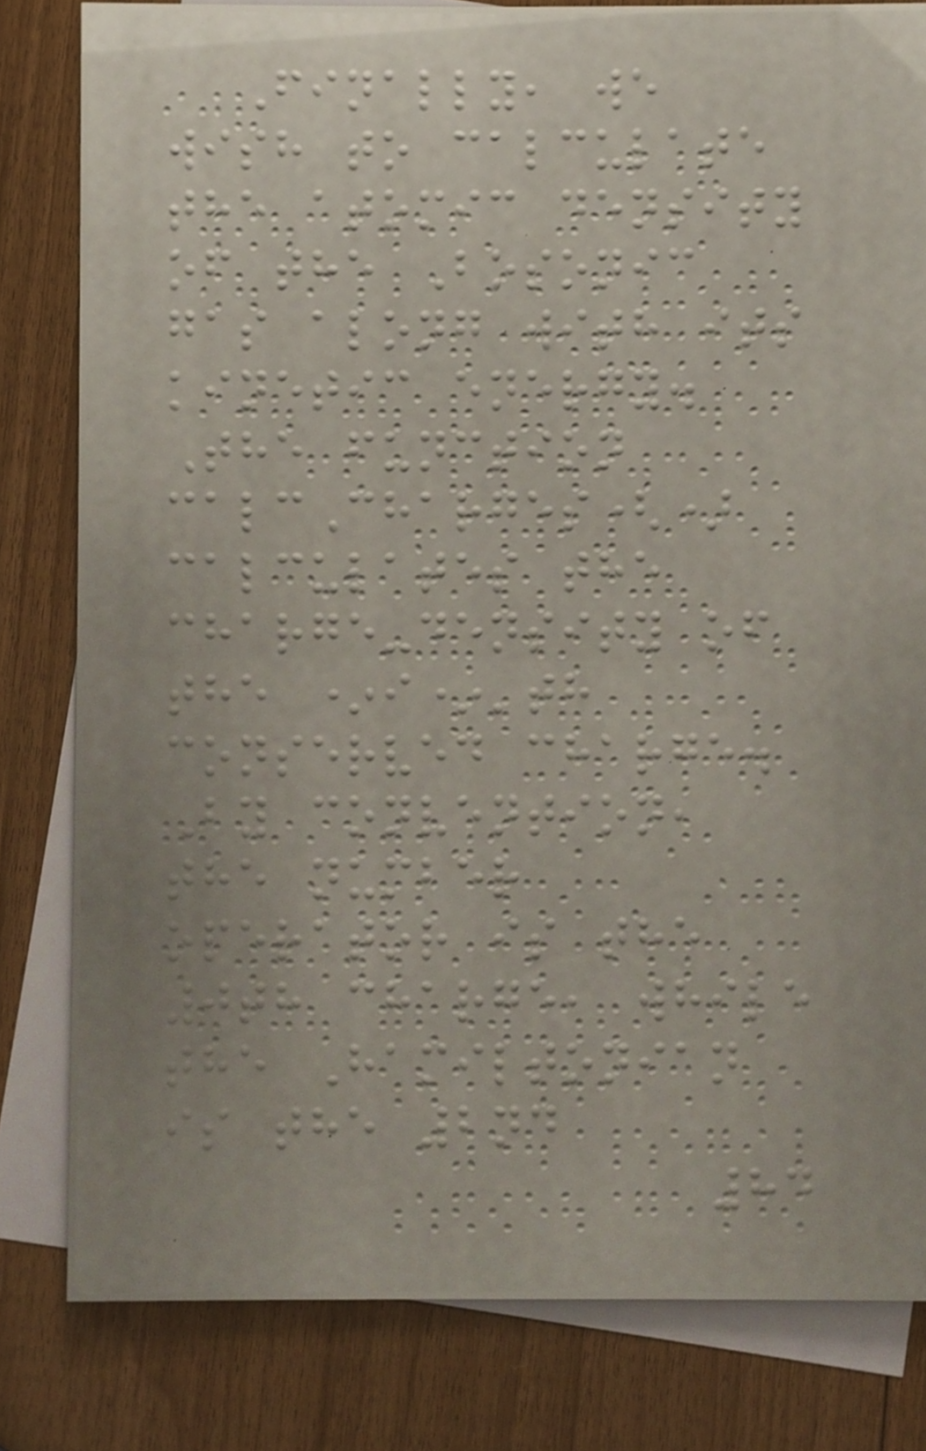Finally, we
wish to calculate
the atomic density
of the Bosonic
gas along with its
kinetic energy.
The function
calcCharges()
calculates the
charge-density of
the *i*'th
conserved charge.
By convention,
the number
operator is the
0th charge, while
the Hamiltonian
is the 2nd
84
